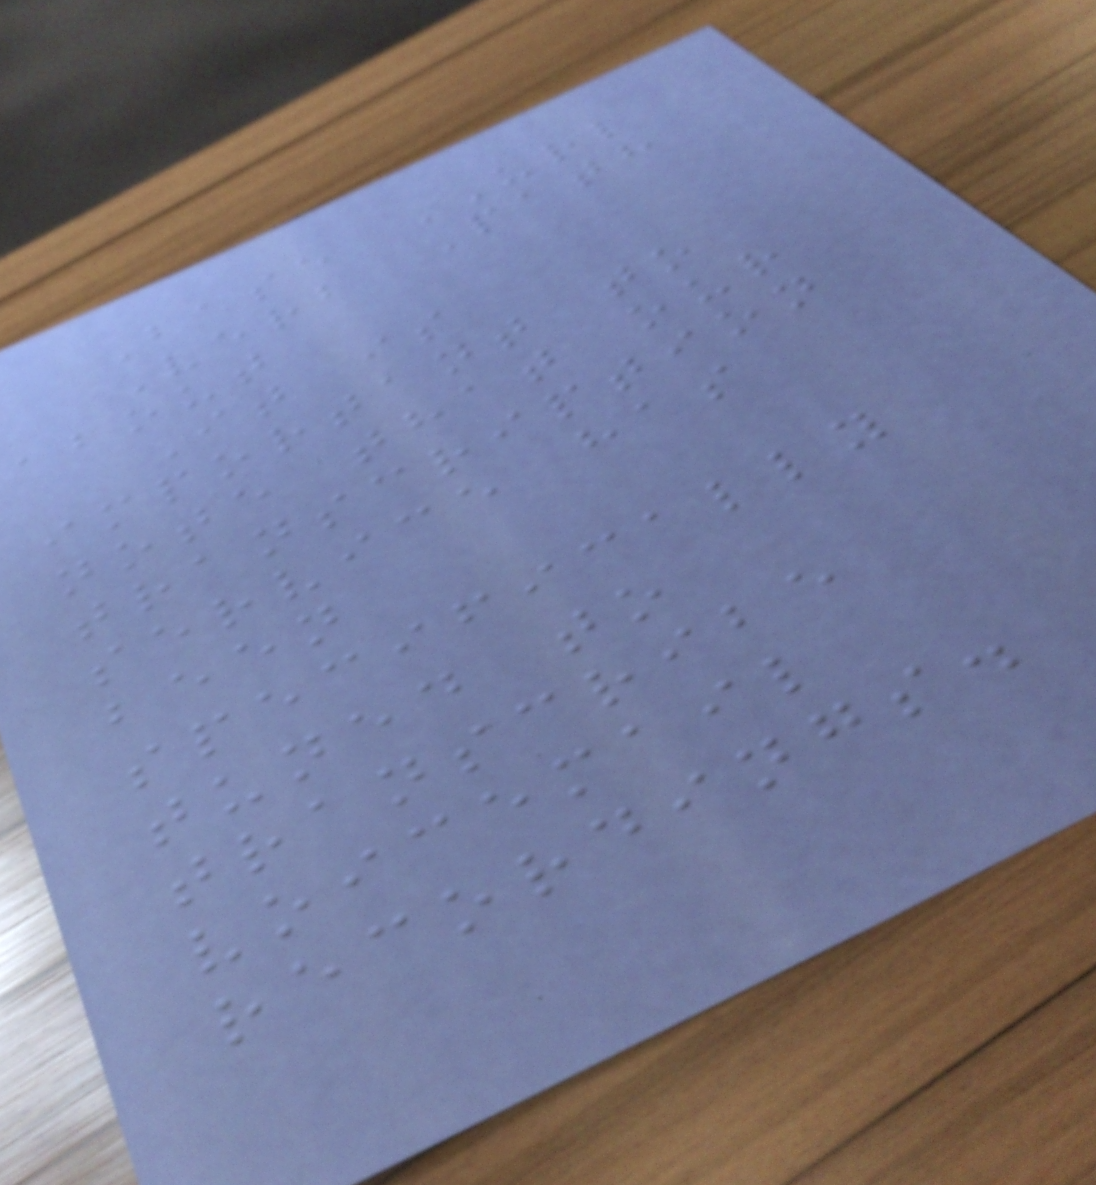Base URL
Verb Path
about
It is
important to
note that our
transcription
service has
been
specifically
tuned to
transcribe
voicemail
recordings.
